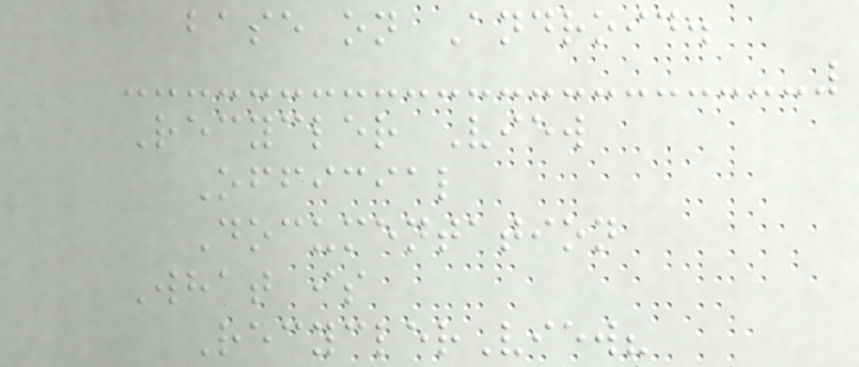base on Android.
Recycler View
Official
Documentation
What is
RecyclerView?
